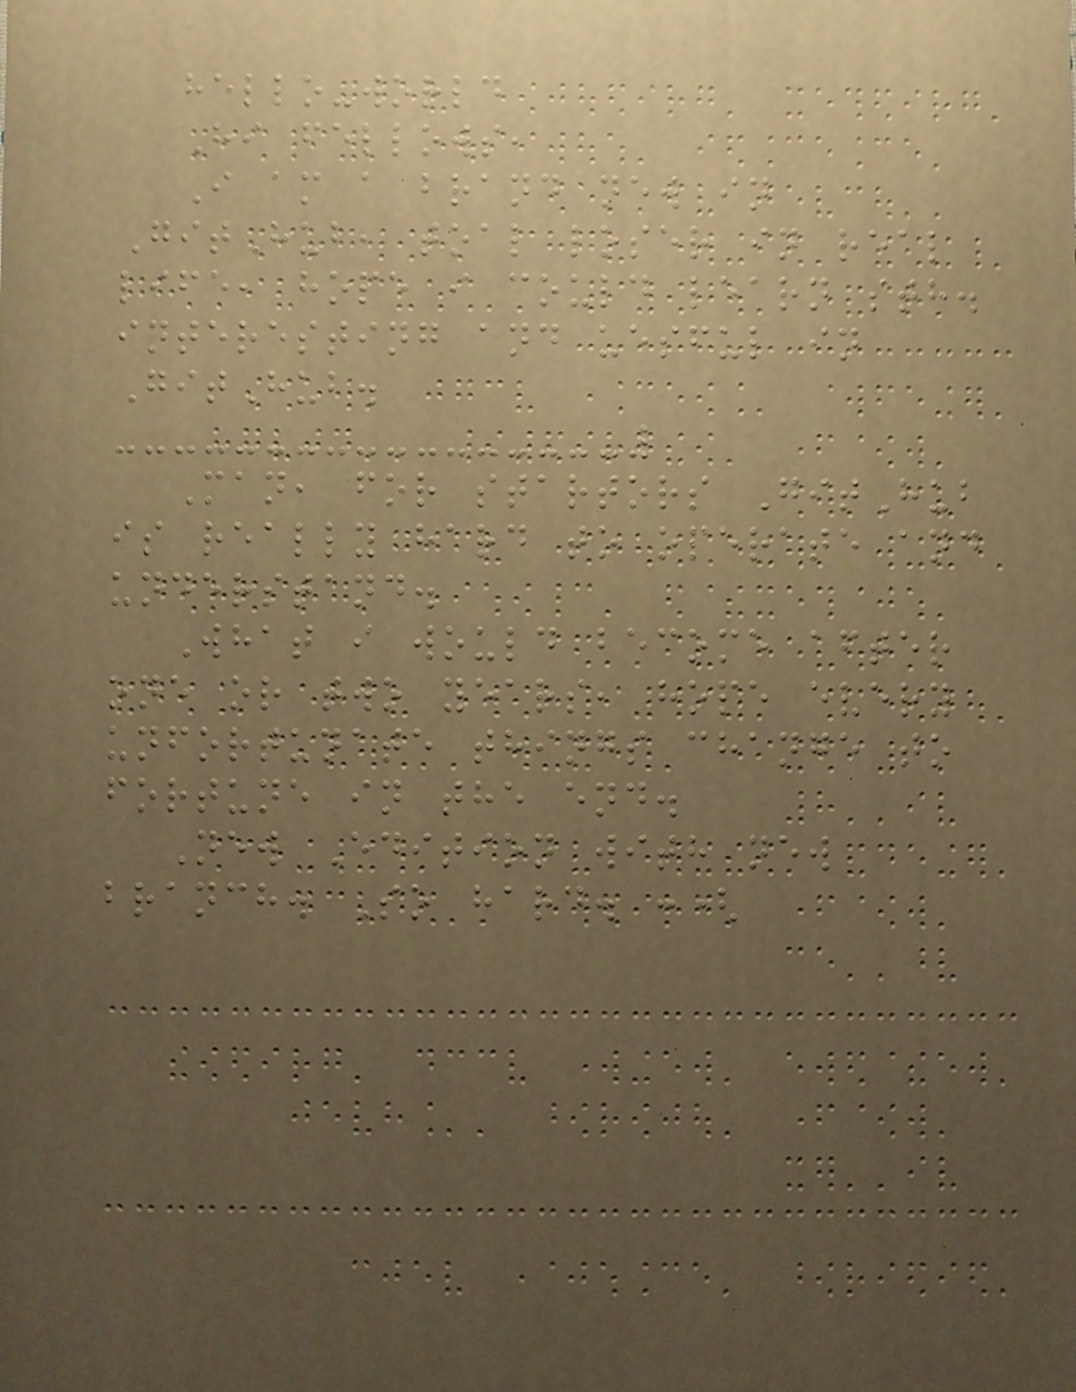hello-world
Hi fellows,
I am a brand new in
GitHub, toal loser in real
life, hope i could learn sth.
interesting and uesful in
GitHub.
Man, for startors GitHub
is really hard to operate and
understand.
What i would become after
one or two years, hope every
unfortunate things change to
fortune in the end.
New Edition with new
branch. So hard. :(
